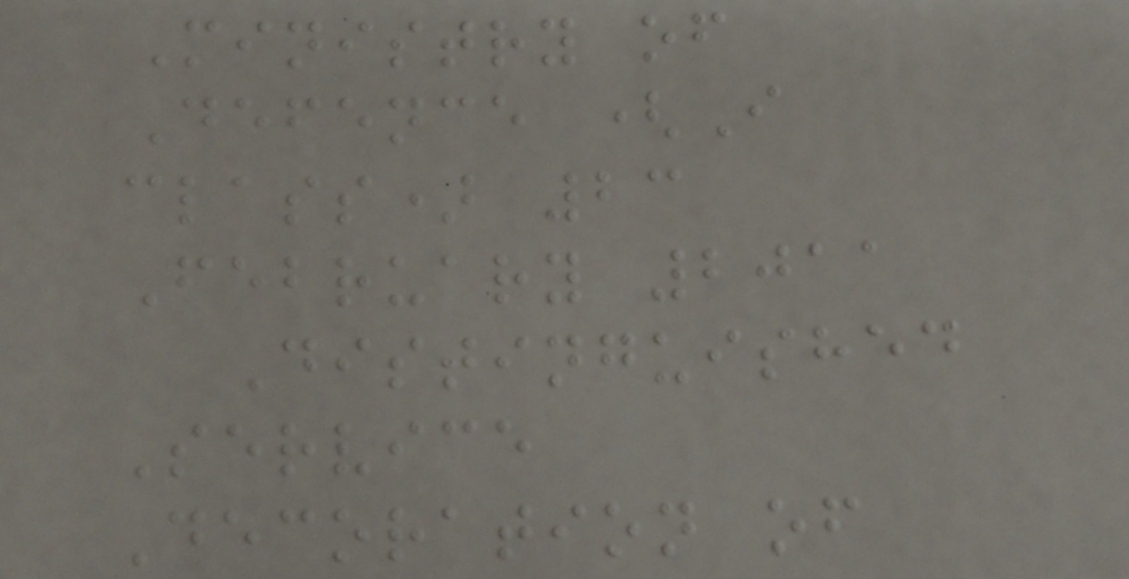Ministry of
Defence (I
class) 23
February 2011
Distinguished
Service
Decoration of
